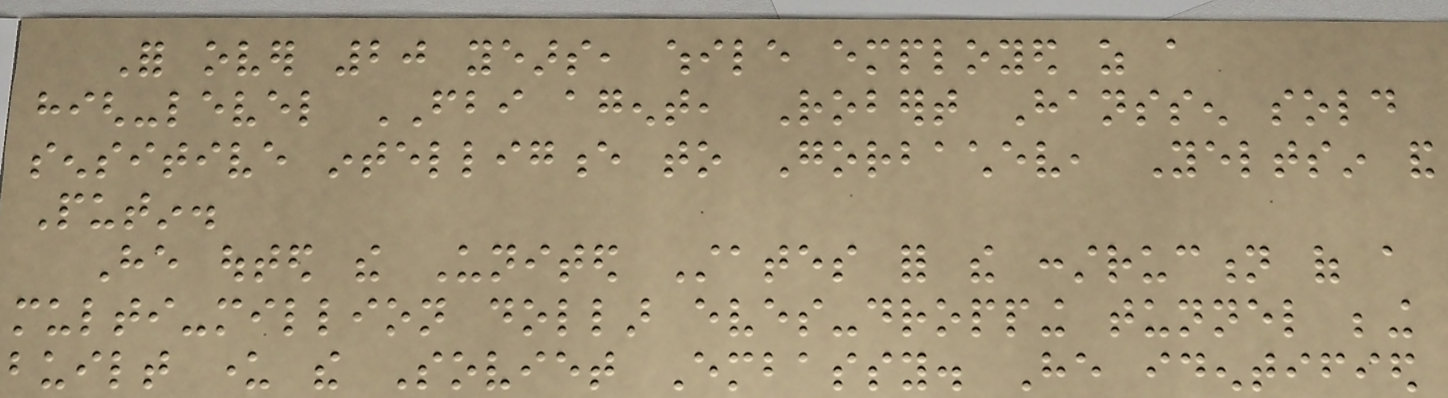For over 20 years, while employed as a
high-level FBI agent, Robert Hanssen sold
sensitive intelligence to Gorbachev, Yeltsin and
Putin.
He outed the United States for the construction of a
multi-million dollar eves-dropping tunnel being
built under the Soviet Embassy. He identified
